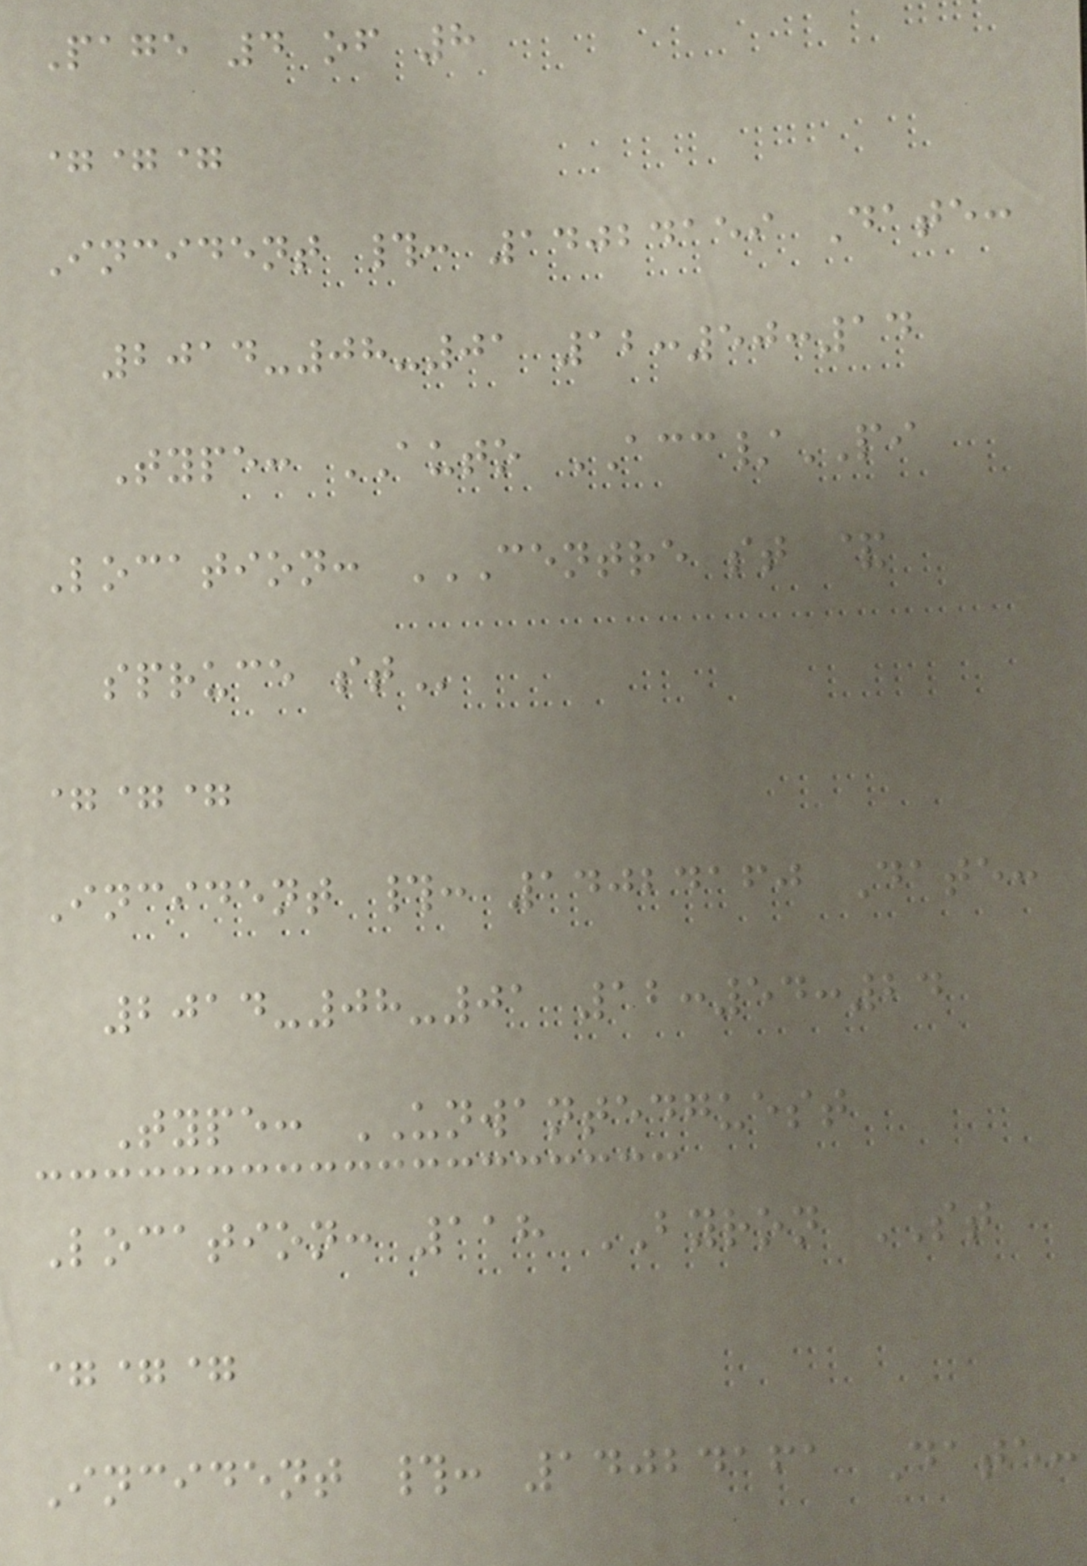Page 4 of 8
===
Incident #: 14024159 Date:
2014-08-01 12:50:14
Type: AUTO ACC/PI
Location: CENTRE ST &
SPRUCE ST
===
Incident #: 14024160 Date:
2014-08-01 12:54:24
Type: UNWANTEDGUEST
Location: 118 BYRON ST
===
Incident #: 14024161 Date:
